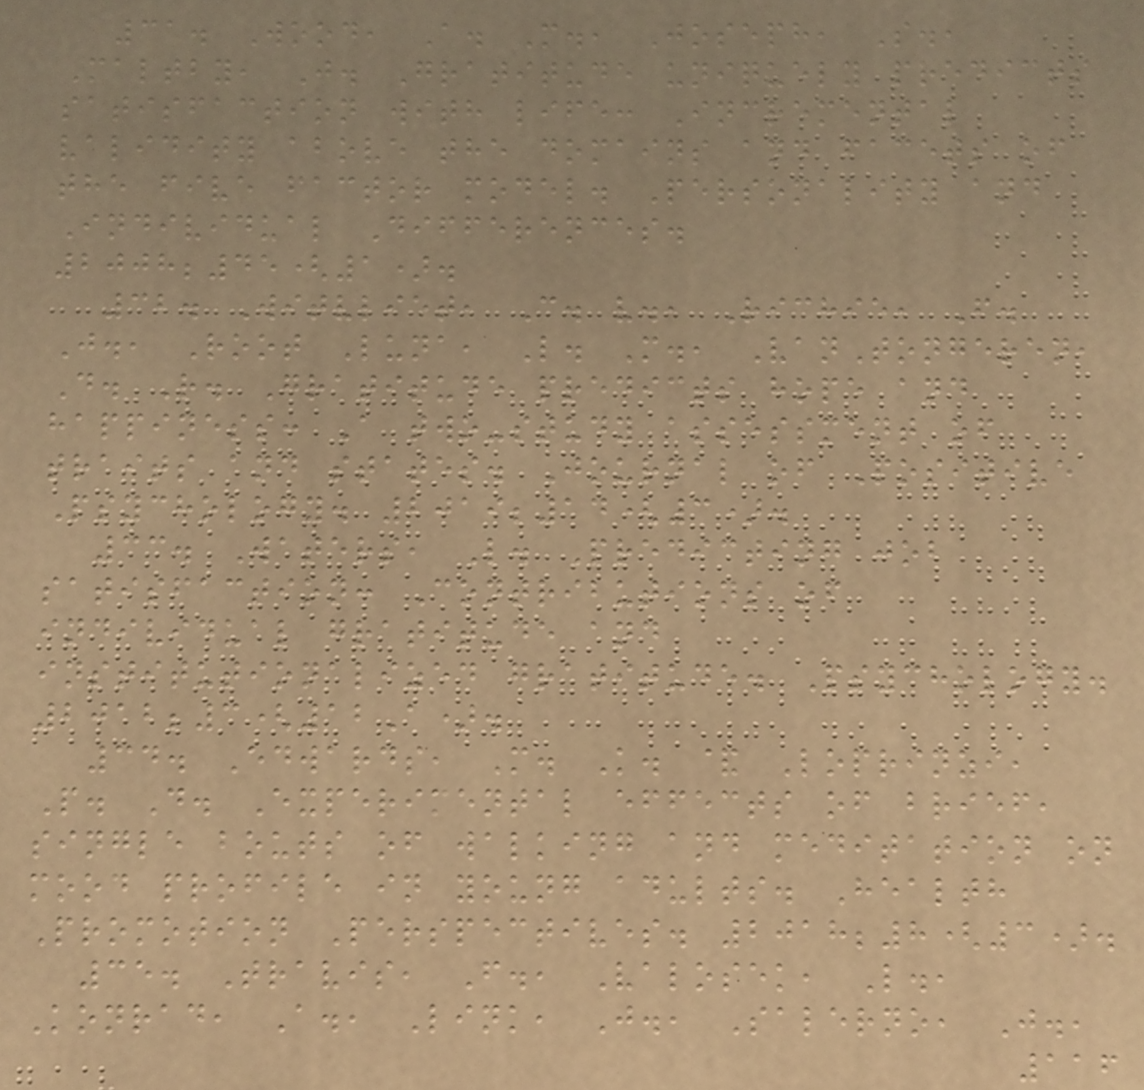31. Wood, A. M., Joseph, S.,
Maltby, J. Gratitude uniquely predicts
satisfaction with life: Incremental
validity above the domains and facets of
the five factor model. Personality and
Individual Differences.
2008;45(1).
32. Witvliet, C. v., Richie, F.
J., Root Luna, L. M., VanTongeren,
D. R. Gratitude predicts hope and
happiness: A two-study assessment of
traits and states. Journal of Positive
Psychology. 2019;14(3).
33. Waters, L. Predicting job
satisfaction: Contributions of
individual gratitude and
institutionalized gratitude. Psychology.
2012;3(12A).
34. Edwards, M. K. & Loprinzi,
P. D. Experimental effects of brief,
single bouts of walking and meditation on
mood profile in young adults. Health
Promotion Perspectives. 2018;8(3).
35. Travis, F., Valosek, L.,
Konrad, A., Link, J., Salerno, J.,
116
